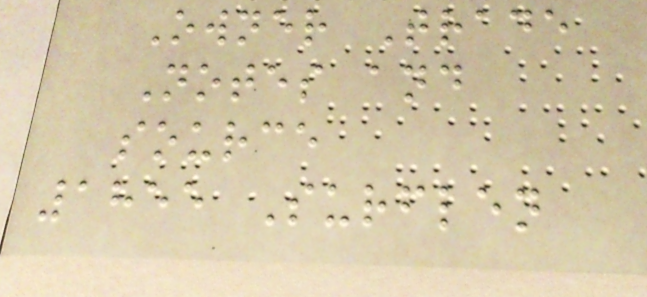Owner Trade
Notes and
source
1855 Surflen
